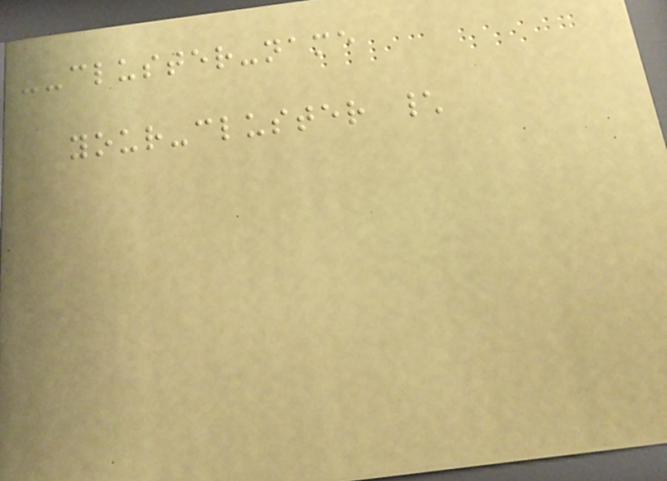--cluster-name
your-cluster \
